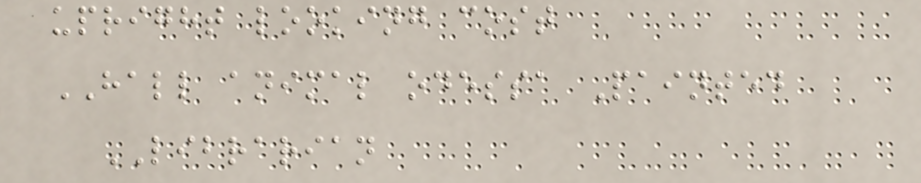upright looking cost
HALL animal odessa Painted
LIBRARIAN
